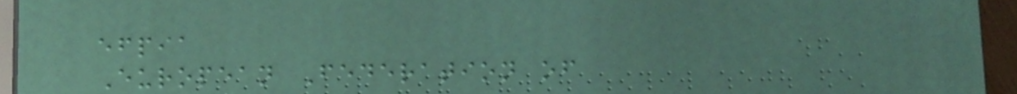efpia
European Federation of
